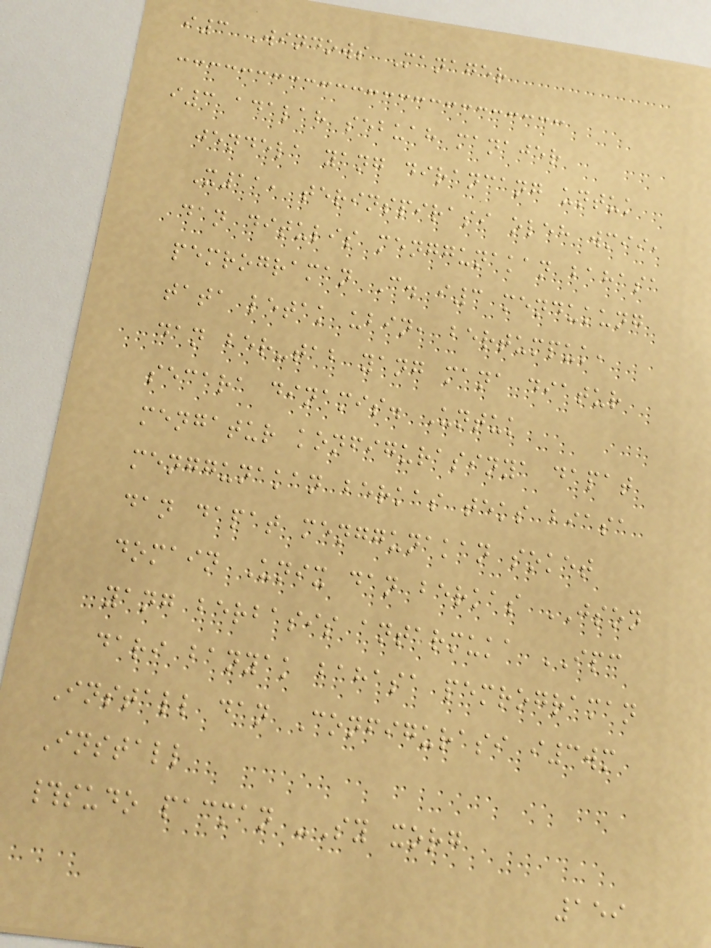i3 Windows Manager
i3 adalah sebuah manajer
jendela yang dirancang untuk
X11, terinspirasi oleh wmii,
dan ditulis menggunakan bahasa
pemrograman C. i3 mendukung
tata letak ubin, bertumpuk,
dan ber-tab yang mana diatur
secara dinamis. Untuk
mengatur konfigurasinya dapat
menggunakan berkas teks biasa
dan dapat menggunakan soket
domain Unix dan berkas JSON
yang berbasis antarmuka IPC
dari banyak bahasa pemrograman
Install dan Configurasi i3wm
Install
#sudo pacman -Sy xorg
159
